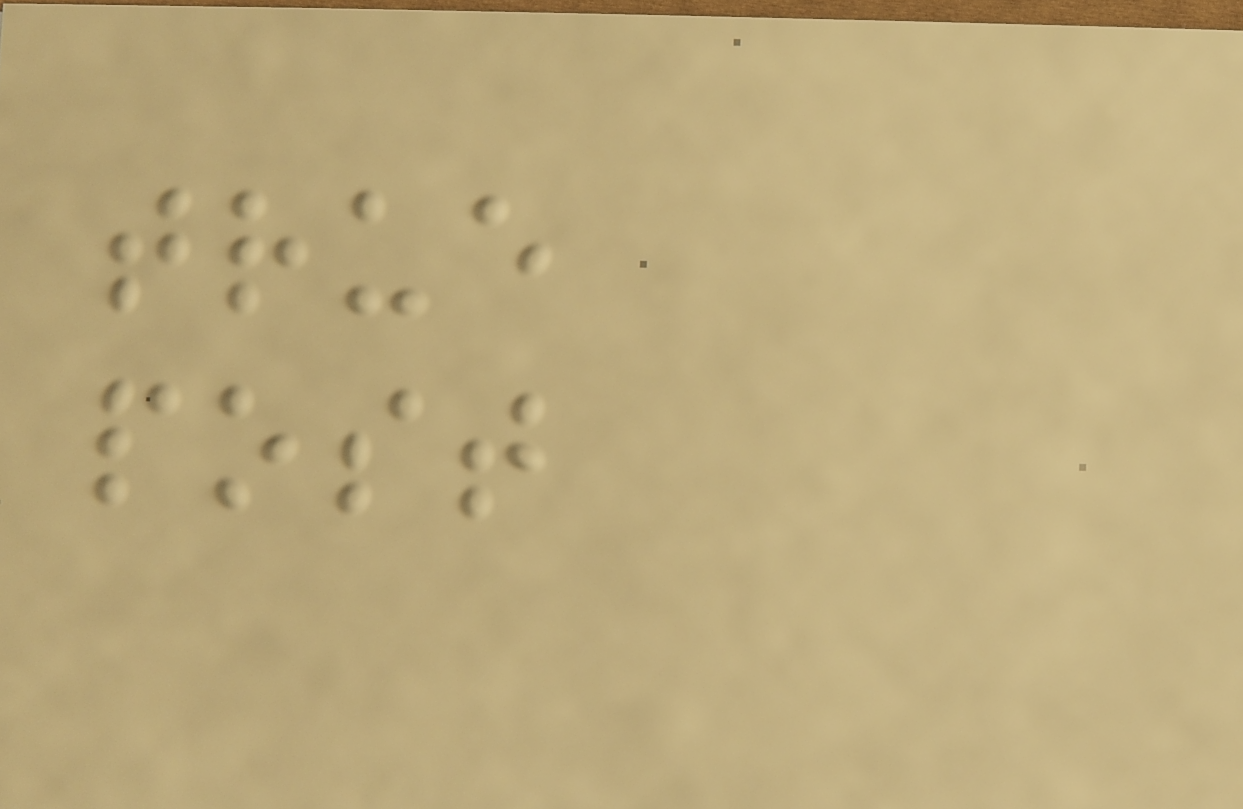true
post
